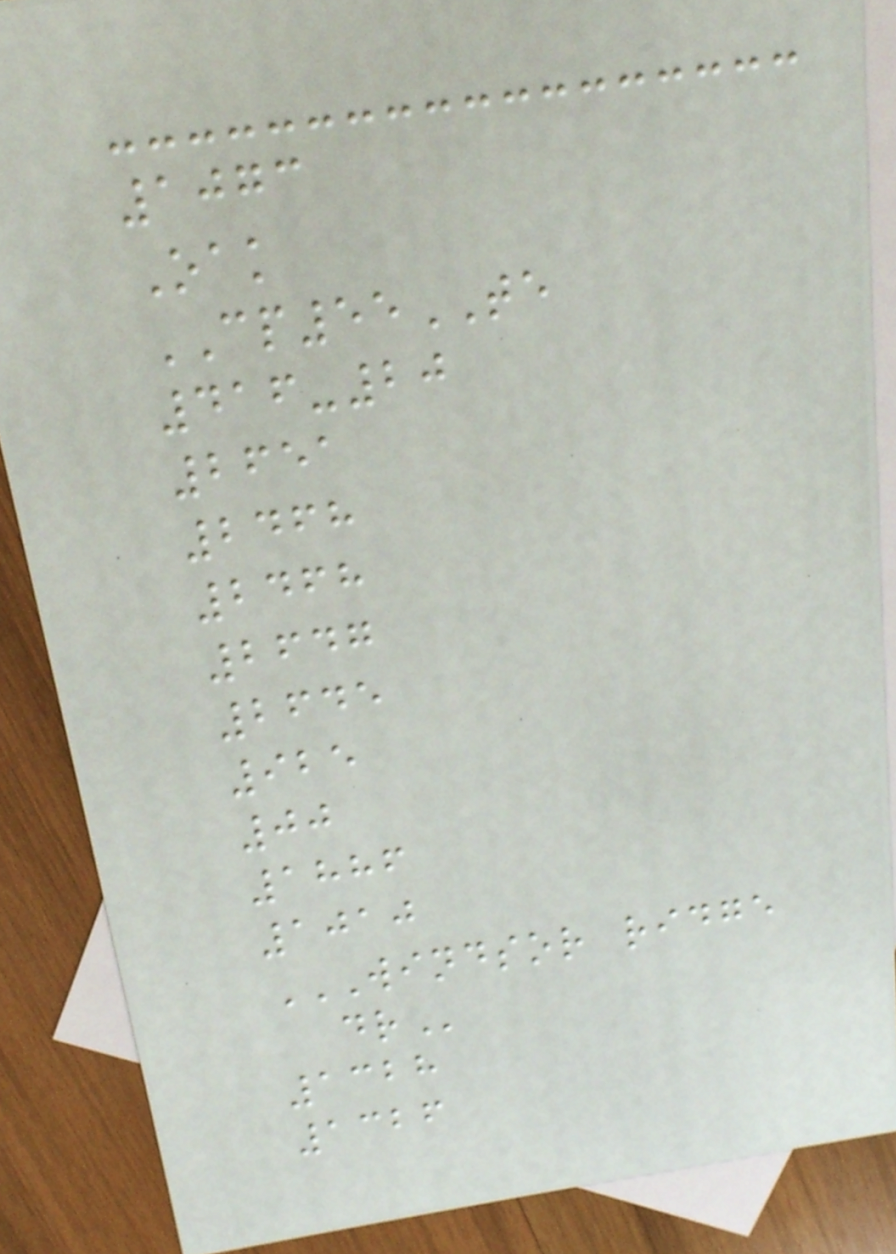1073
Oak
CP55TE
416-20
2651
2468
2468
2647
2645
925
00
1886
1010
WINDSOR RIDGE
DR
1328
1326
